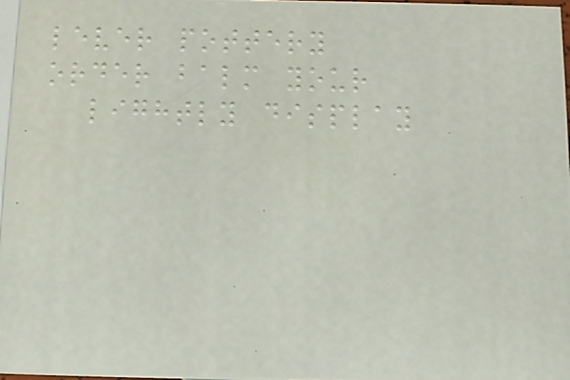lever pottery
order balm your
lightly display
